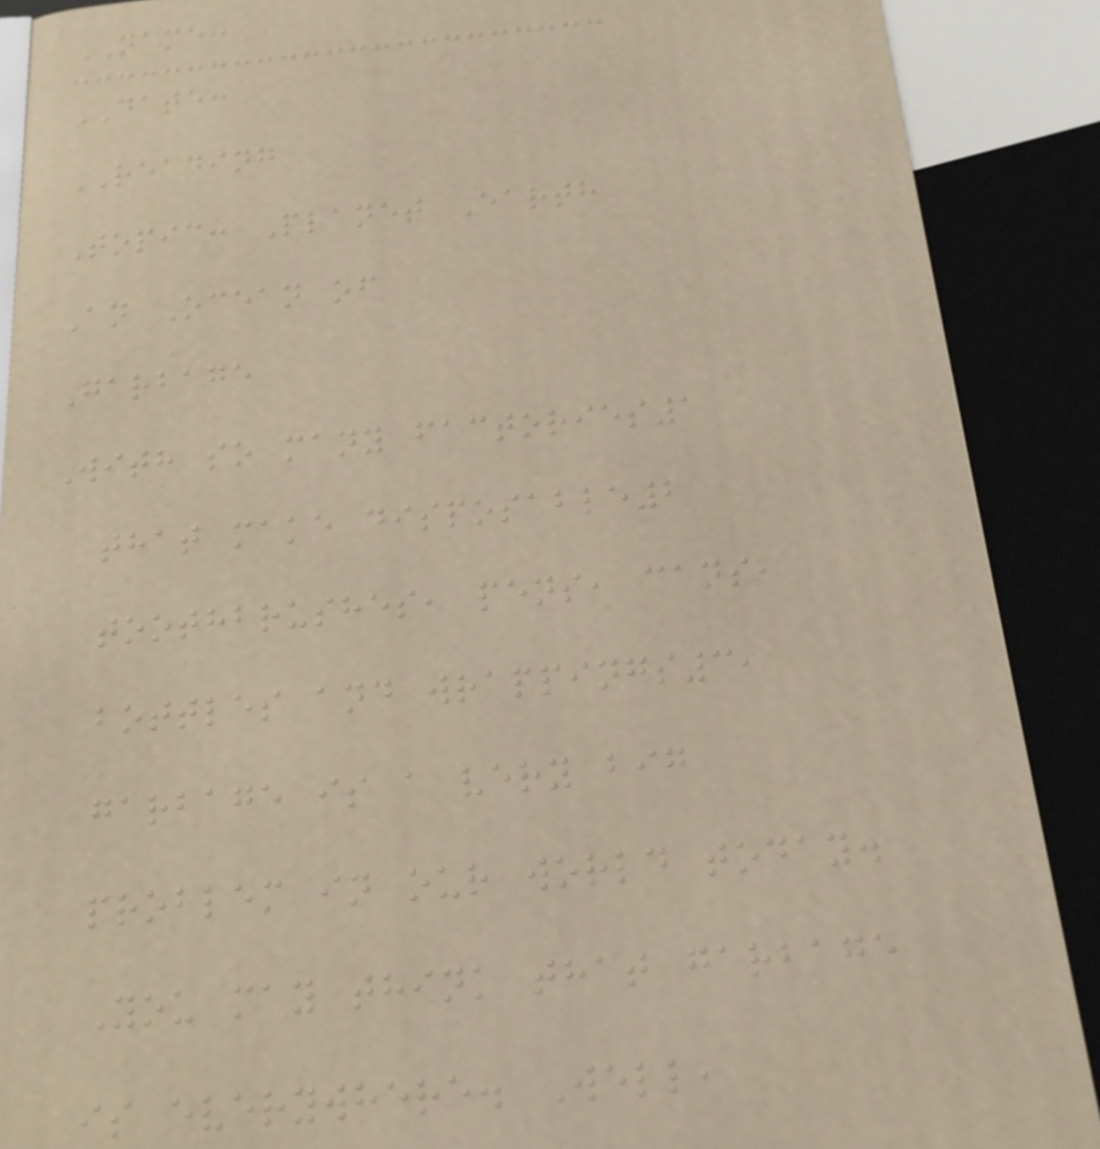NAME:
DATE:
READING
Topic: Planet Earth
An Ocean of
Garbage
With so many factories1
that make disposable2
toothbrushes, pens, cans,
bottles and wrappings3,
garbage is a very big
problem in our world today.
You may think that garbage
is everywhere. Well,
